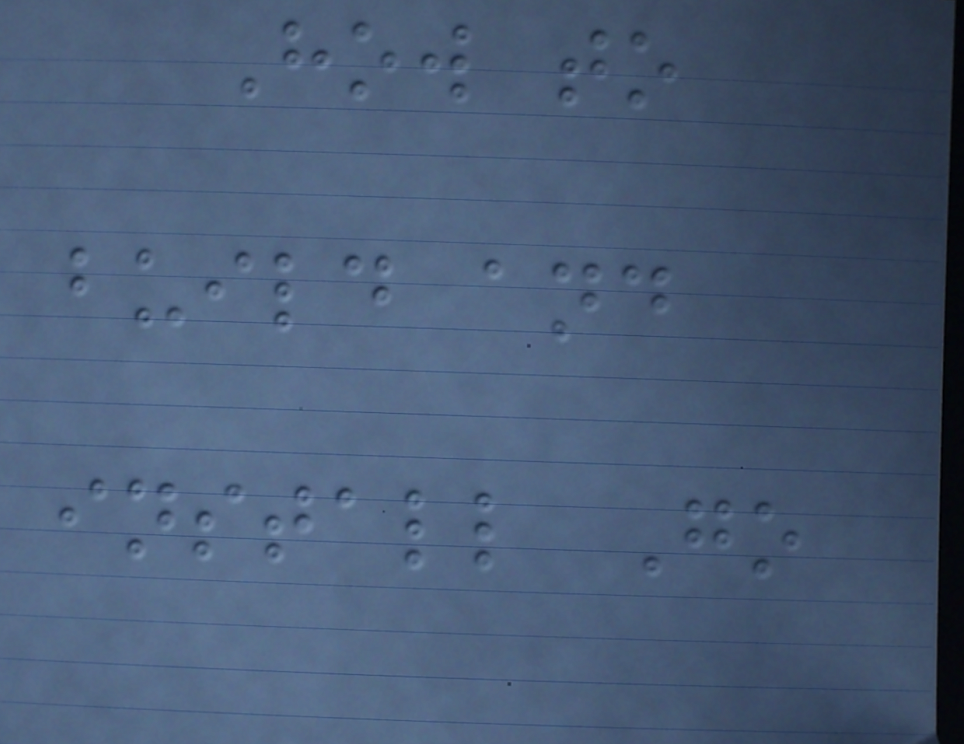How to
build and
install Go
